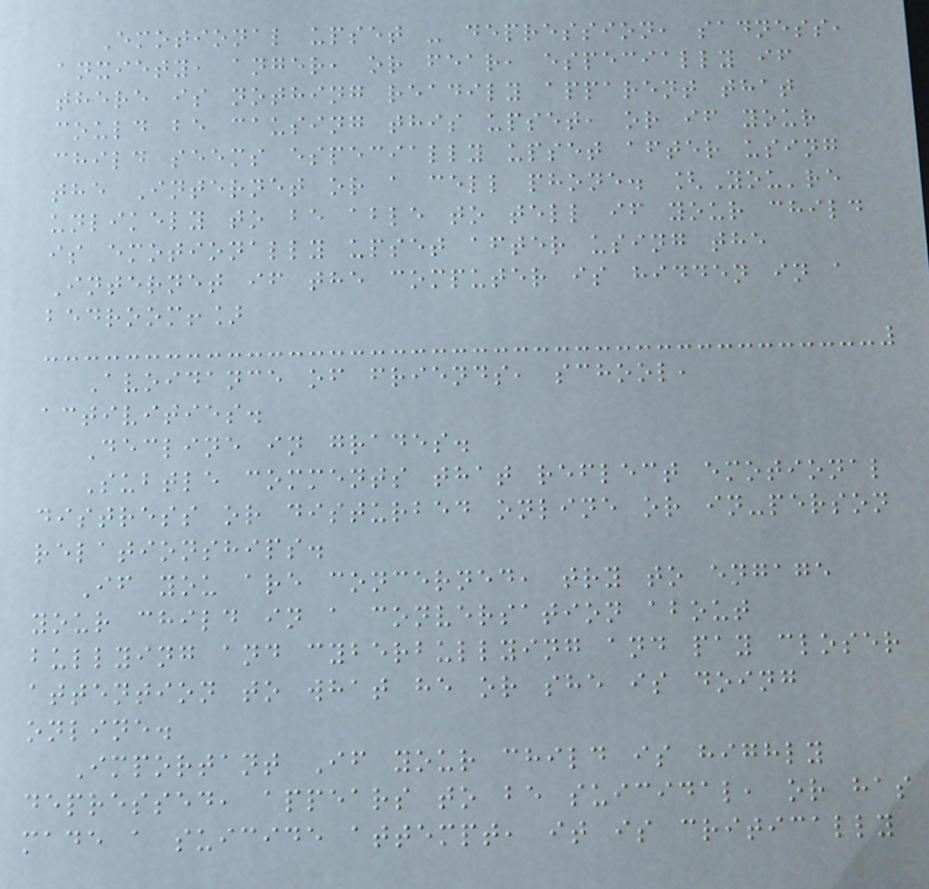Emotional upset - depression, sadness,
anxiety, anger, or fear, especially if
there is nothing readily apparent that
could be causing this upset, or if your
child seems especially upset after using
the Internet or a cell phone. [You're
unlikely to be able to tell if your child
is emotionally upset after using the
Internet if the computer is hidden in a
bedroom!]
Avoidance of friends, school,
activities.
Decline in grades.
Subtle comments that reflect emotional
distress or disturbed online or in-person
relationships.
If you are concerned, try to engage
your child in a conversation about
bullying and cyberbullying and pay closer
attention to what he or she is doing
online.
Important If your child is highly
depressed, appears to be suicidal, or has
made a suicide attempt, it is critically
